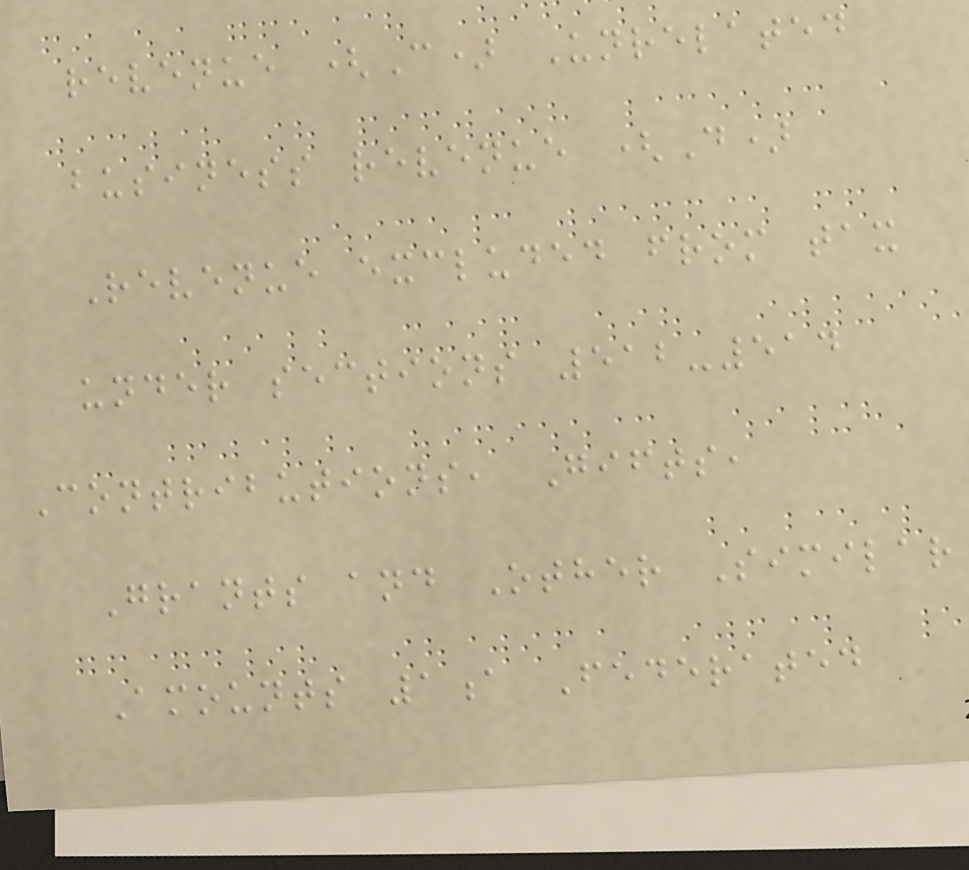revenue (C) Unrelated
business revenue (D)
Revenue excluded from tax
under sections 512-514
Contributions, Gifts,
Grants and Other Similar
Amounts 1a Federated
